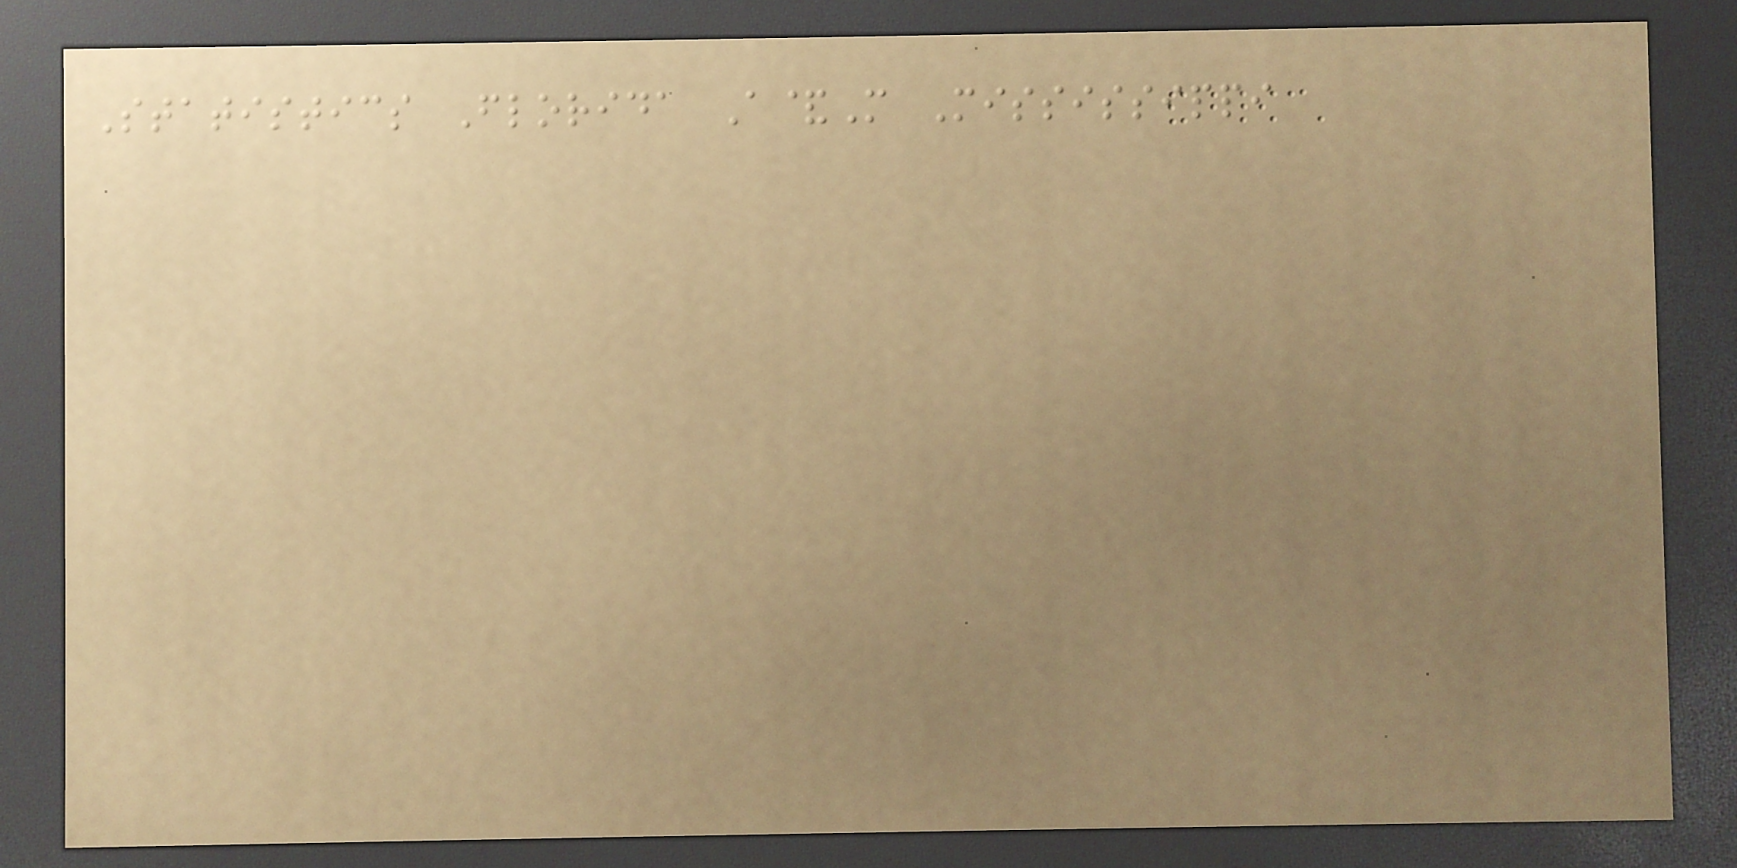Statistics Florida A&M Mississippi
